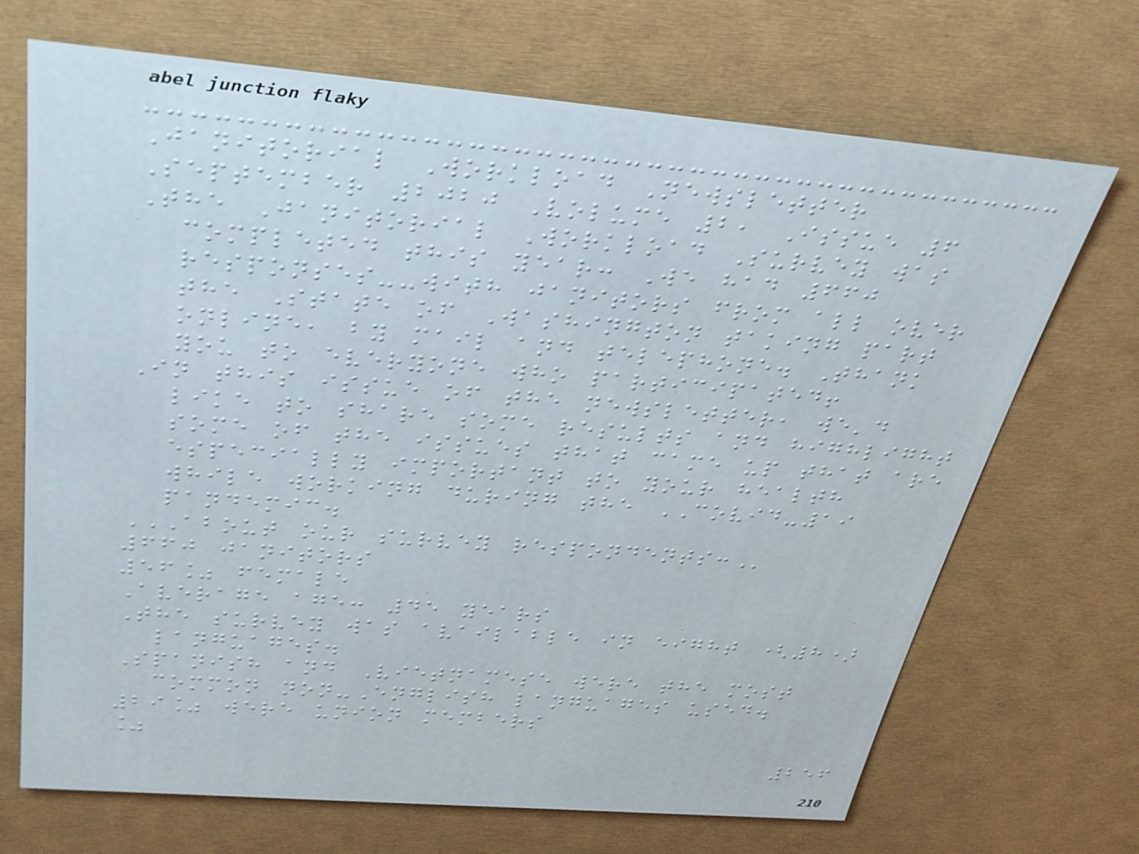Janitorial Workload Newsletter
September 2020 Volume 2, Issue 6
The Janitorial Workload Survey was
completed this year: We had 660
responses--with janitors from all over
the State of Washington taking part
online, by mail and telephone. Thank
you to everyone who participated!
In this issue of the newsletter, we'd
like to share some results and highlight
some of the issues that came up that are
especially important to your health
while working during the COVID-19
pandemic.
ABOUT OUR SURVEY RESPONDENTS:
660 janitors
56% female
Average age: 45 years
The survey was available in eight (8)
languages.
Spanish and Vietnamese were the most
common non-English languages used.
29% were union members
%
256
